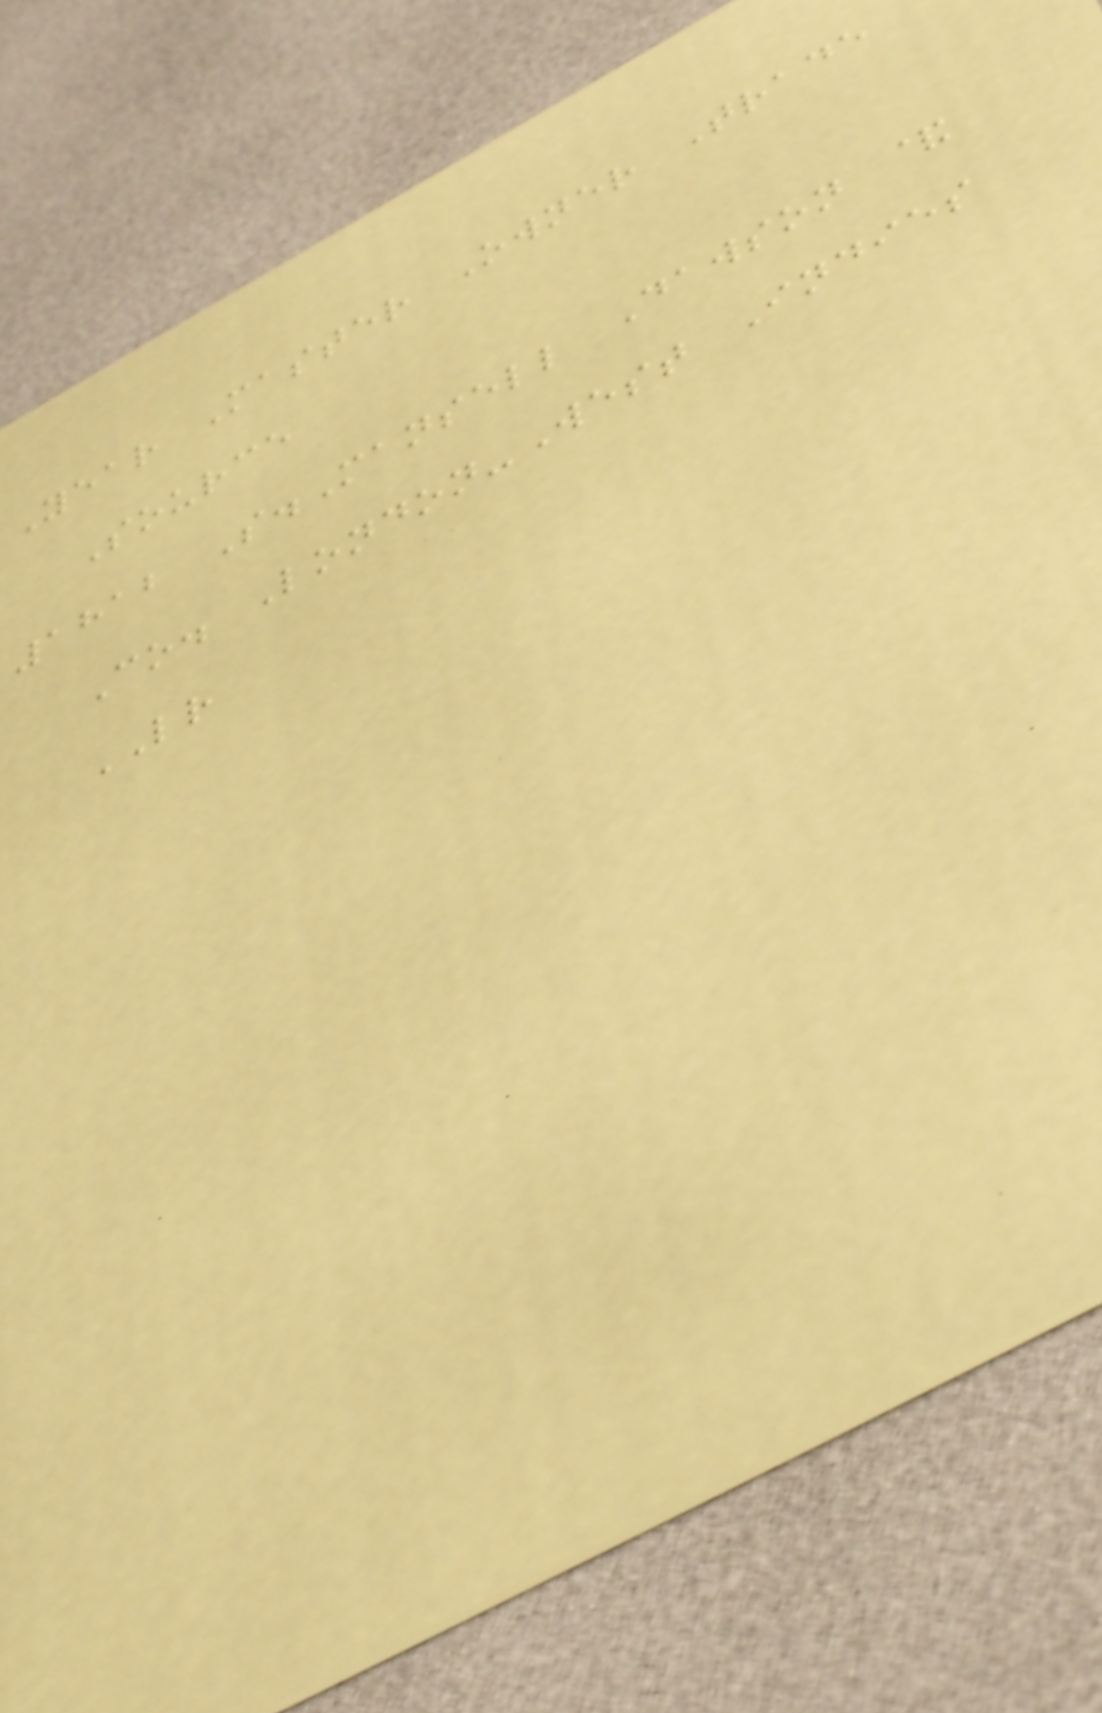Year Master Owner Trade
Source
1812 S.Mansell Dawson &
Co. London-West Indies
LR
